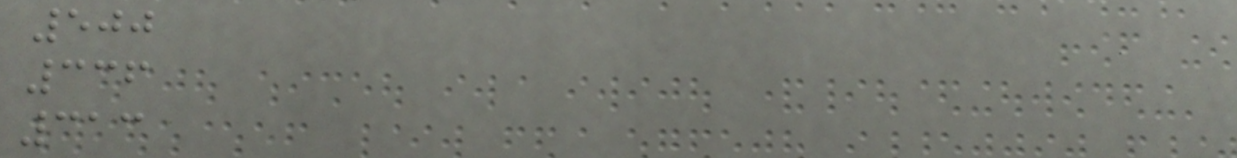500
336
313
